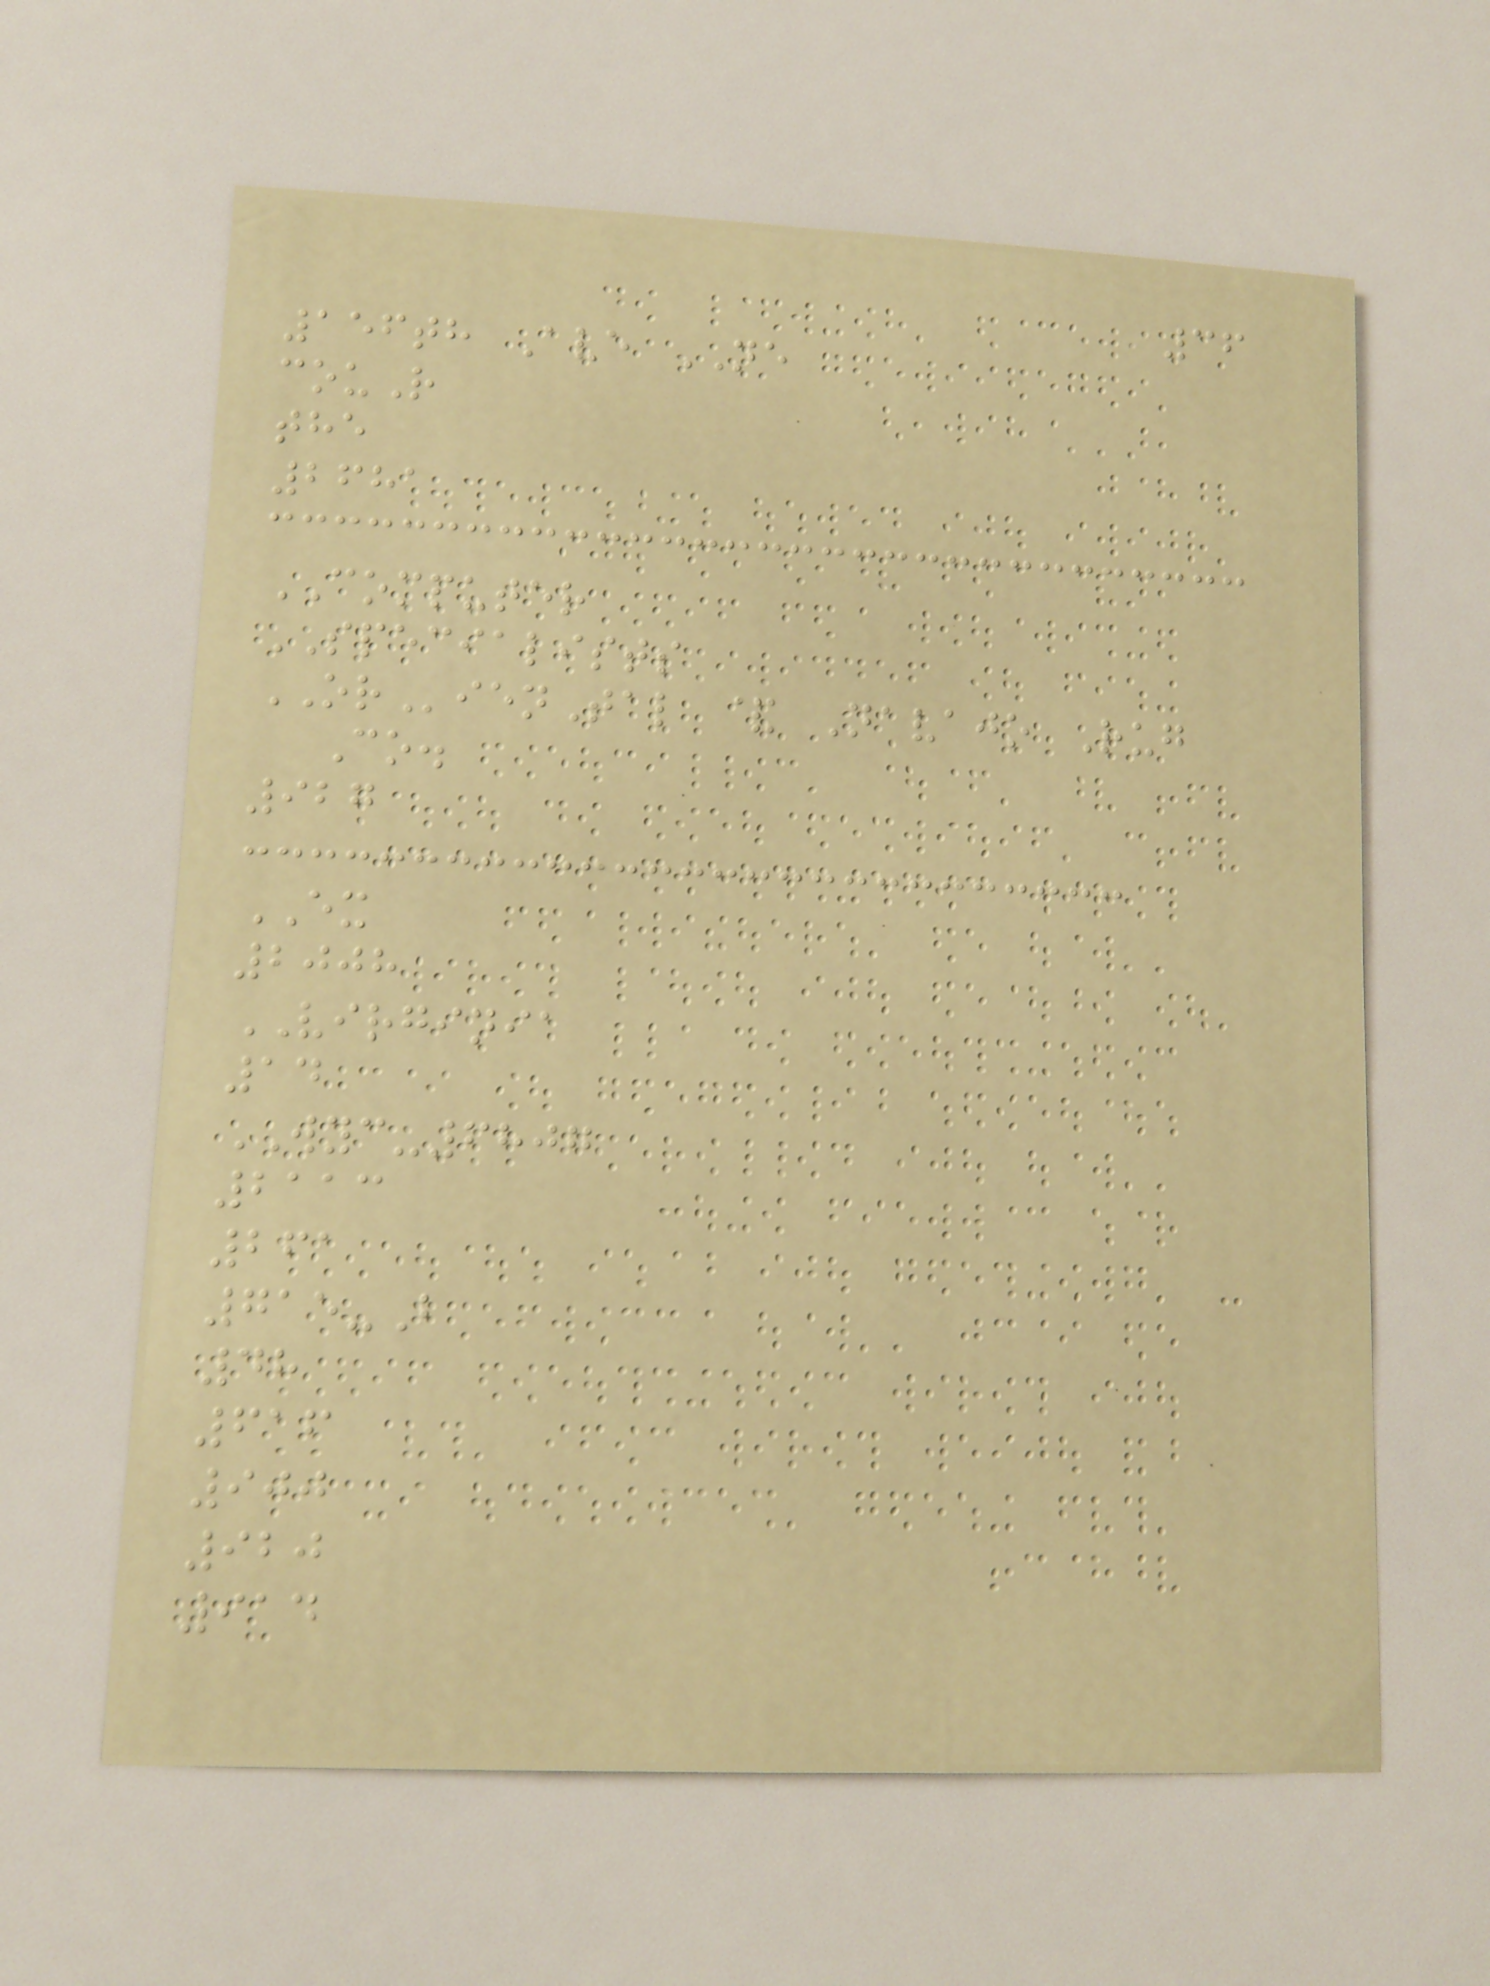36
156th Ave NE
couR
the
2681
COMPUTER
SPECIALISTS
ORienTal & Navajo Rug
Co.
927
EX
2008
VIRGINIA
14
WYC-6807
2113
261
715-B
48
616
900
920
914
